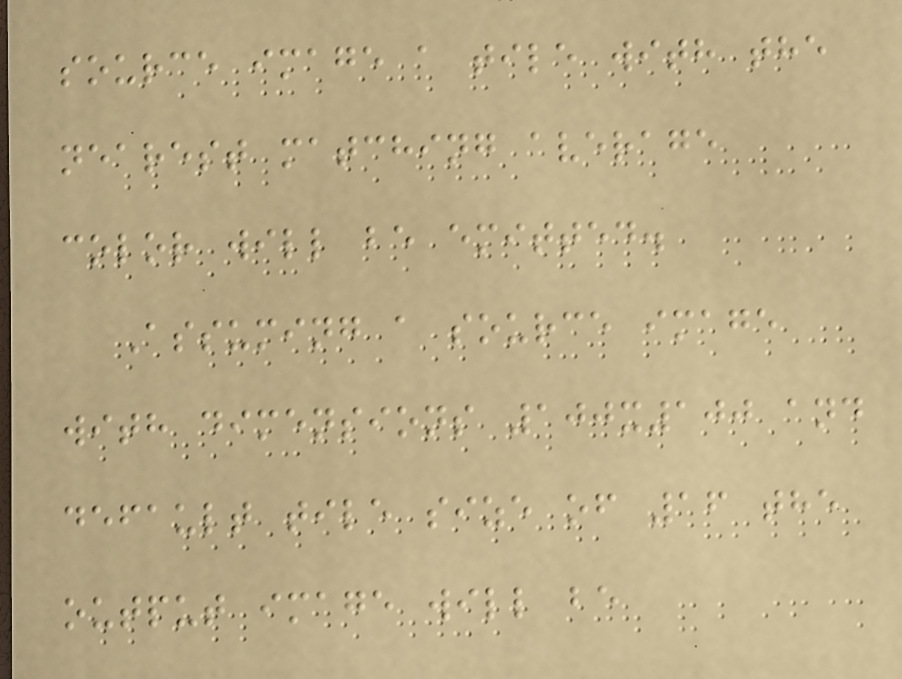source image a tile with the
nearest matching average
color will be emitted.
Assuming a source image
with dimensions 100x100 and
default tile size of 16 the
output image will be
